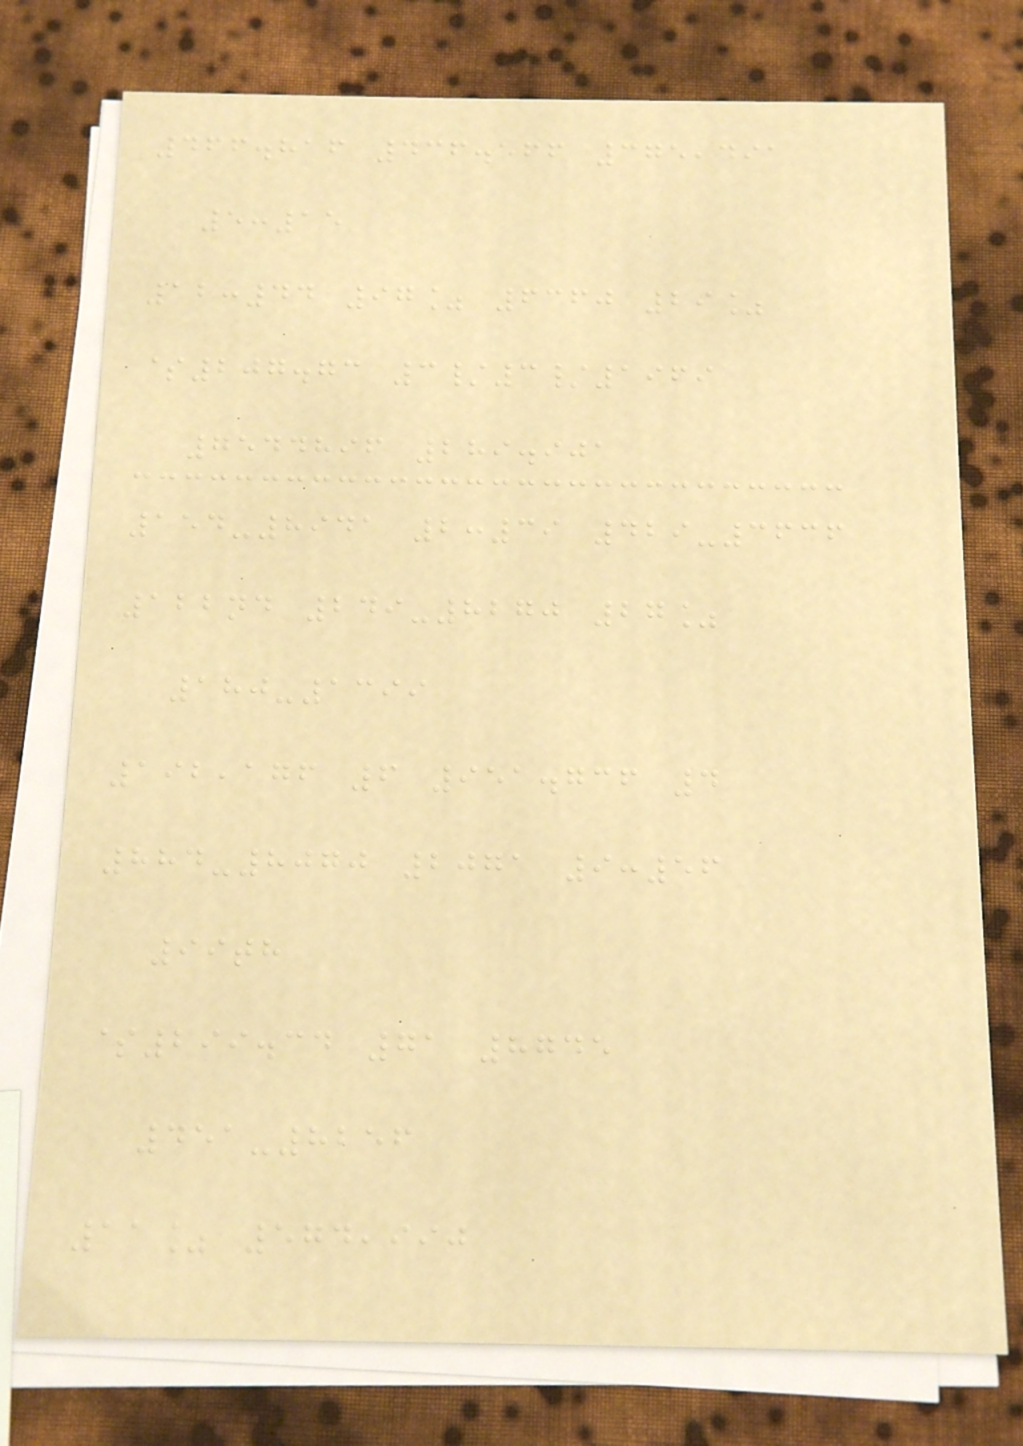466.816 436.566 375,491
5:15
12:44 97% 6360 29%
$207.73 3/3/1969
7544896 289.901
154-8941 2:39 429-3636
122nd 249-8270 27%
180-1399
192,176 6 951.736 4
884-8070 2071 9:56
99th
$299.34 71 8745
451-8256
11% 574,990
